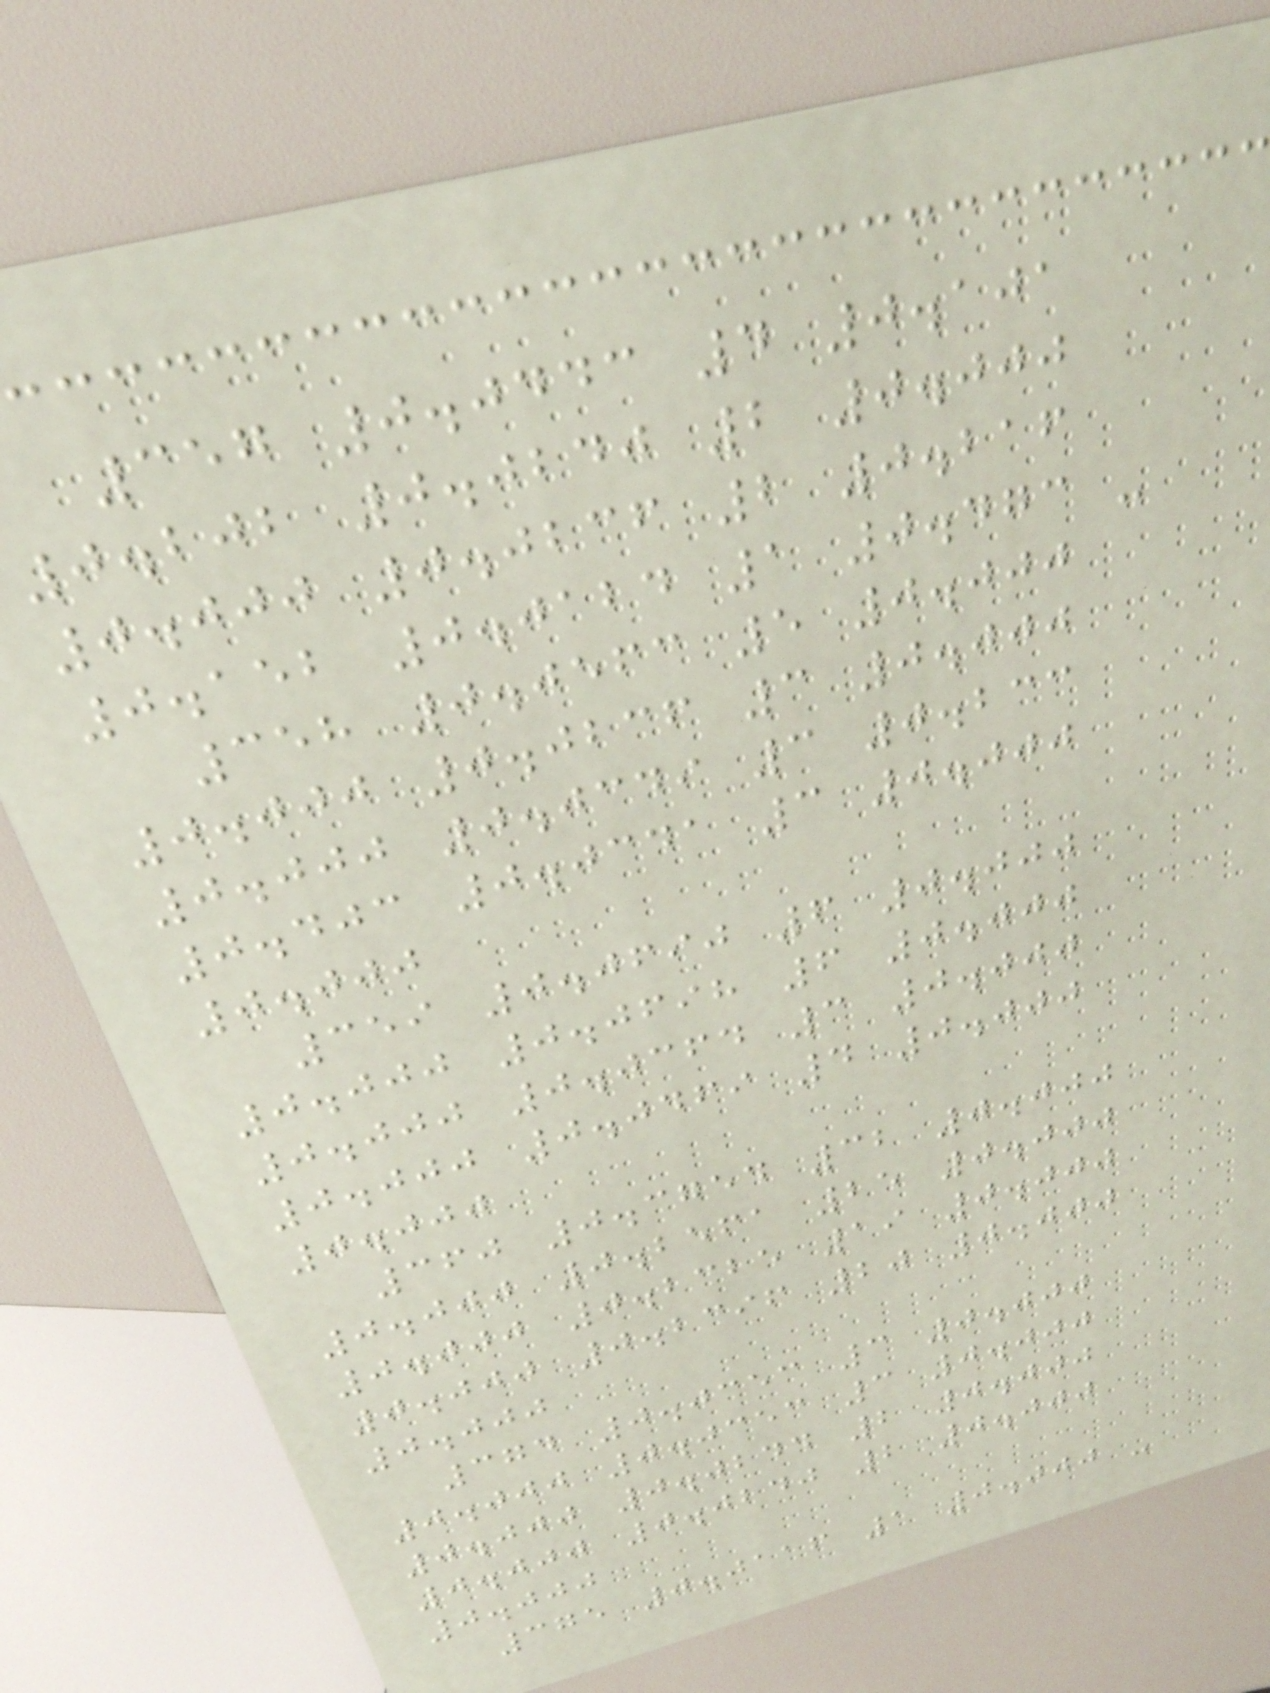357 0.0443 4 0.101
0.202 0.0240 2 0.000
0.000 0.0236 2 0.216
0.152 0.0124 1 0.473 -
358 0.0563 5 0.000
0.000 0.0236 3 0.000
0.000 0.0349 3 0.233
0.403 0.0341 3 0.000
0.000
359 0.0690 6 0.000
0.000 0.0698 6 0.000
0.000 0.0364 3 0.000
0.000 0.0469 4 0.000
0.000
360 0.3754 32 0.000
0.000 0.2561 25 0.000
0.000 0.2325 19 0.000
0.000 0.2396 20 0.000
0.000
374 0.0353 3 0.000
0.000 0.0353 3 0.000
0.000 0.0244 2 0.000
0.000 0.0240 2 0.000
0.000
375 0.0116 1 0.000 -
